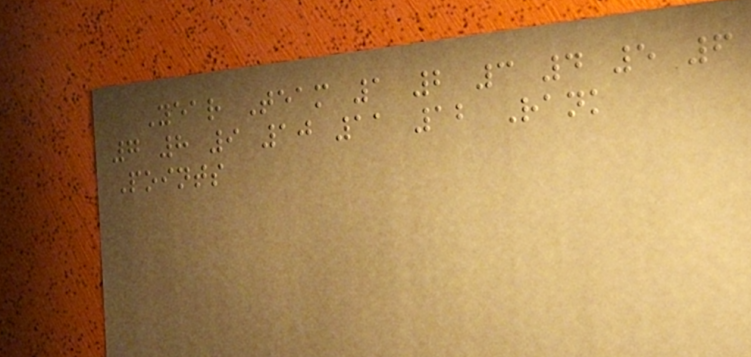Year Team 1 2 3 4 5 6
7 8 9 10 11 12 Rank
Points
